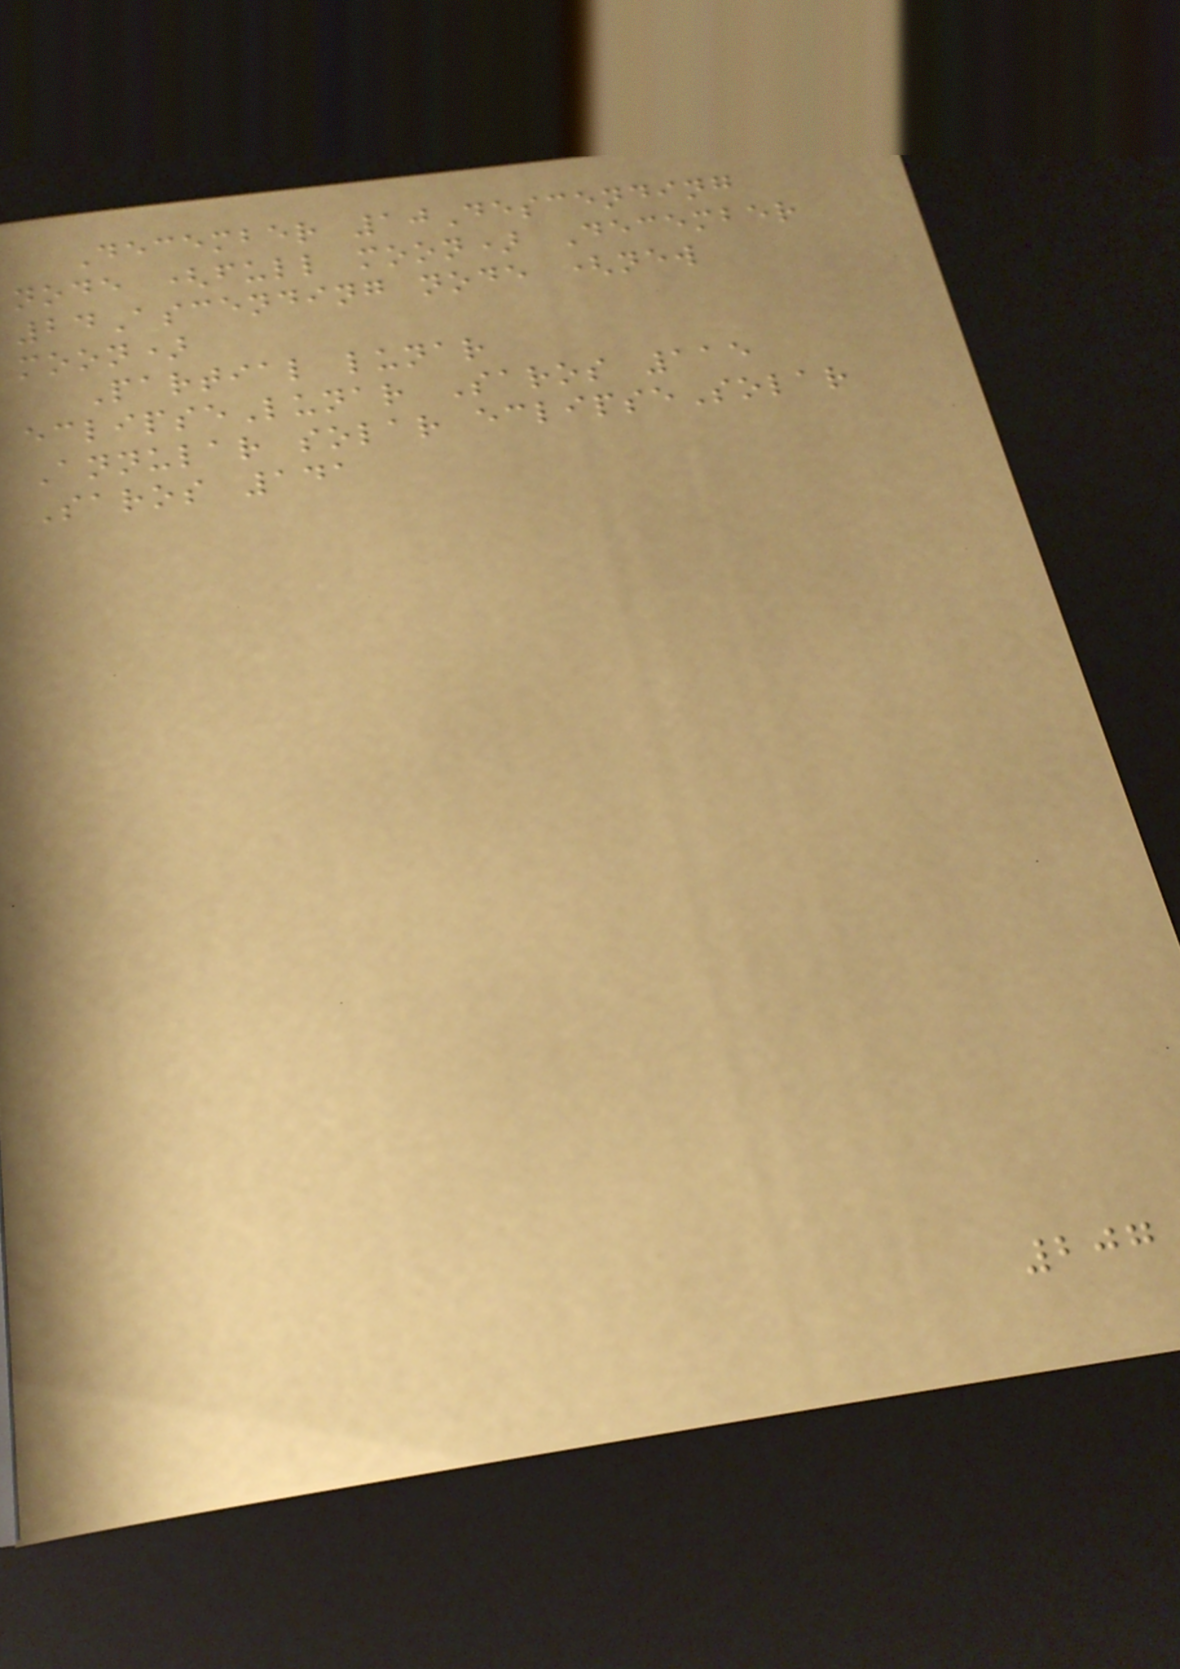December 10Descending
node (full moon) December
24Ascending node (new
moon)
Partial lunar
eclipseLunar Saros 115
Annular solar eclipseSolar
Saros 141
207
